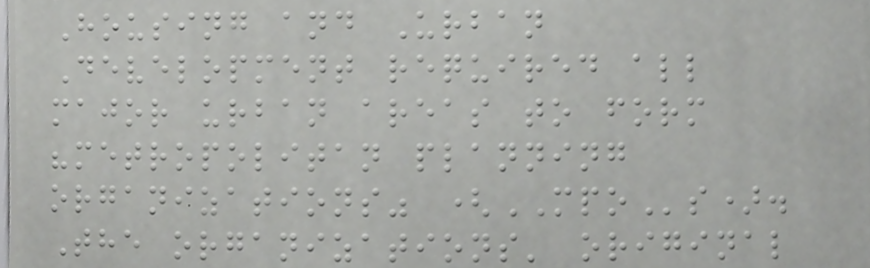Housing and Urban
Development required all
major urban areas to form
"metropolitan planning
organizations" (MPOs).
The organizations' original
